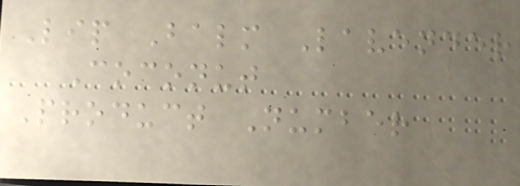Lip Balm Lavender
Coconut
Product Number
